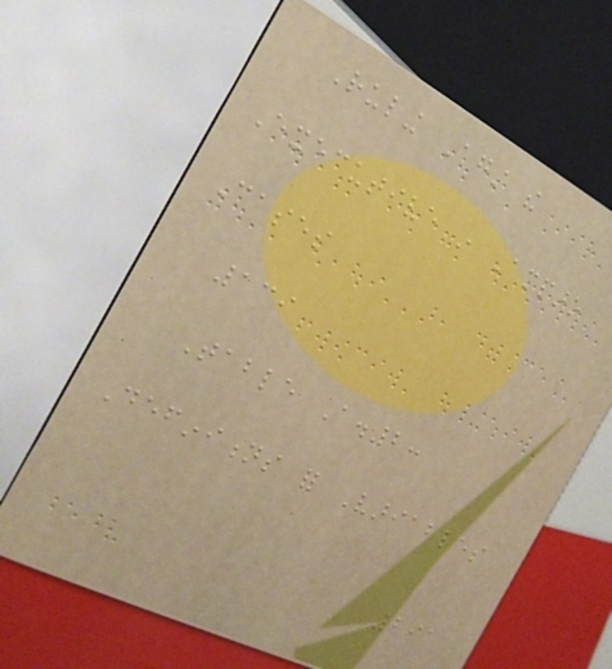Ruling Against the
Executive in Amparo
Cases
139
Table A.2:
Definitions for Variables
291
